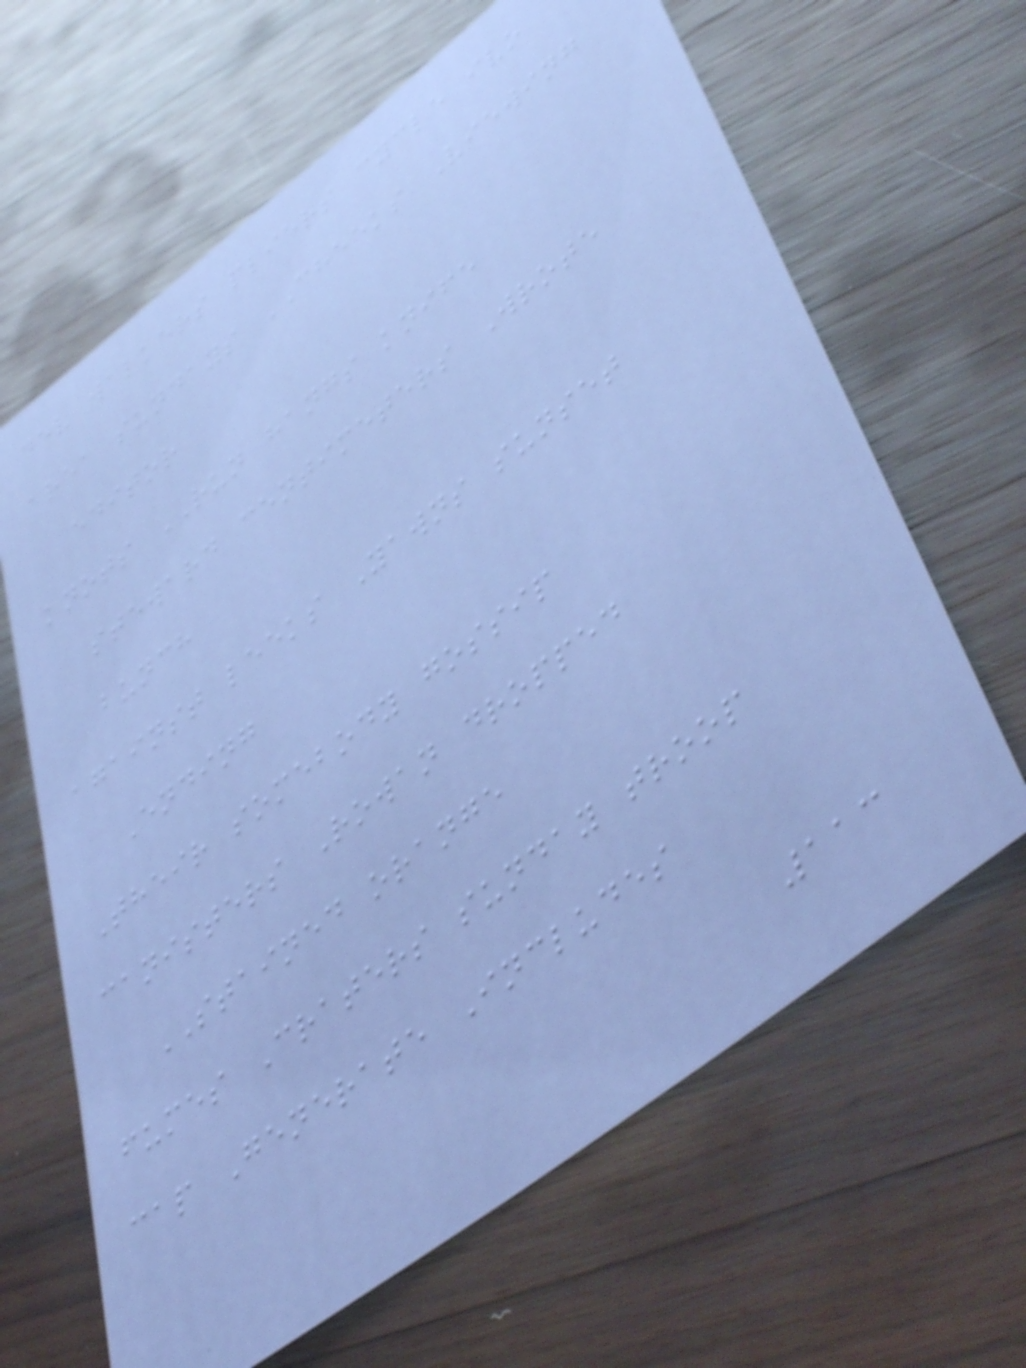dev walkers pliers cycle ivo
area sundays CHEEKS Viewing
editor
knots RUN hangs knife
steward centimeters Wrote
bunch
against leeks Yawns sunset
Ending
Their somebody gossip
canisters Rowan dropped
STAINED orange
fumes Craters sunday troop
cap Generate Includes
113
